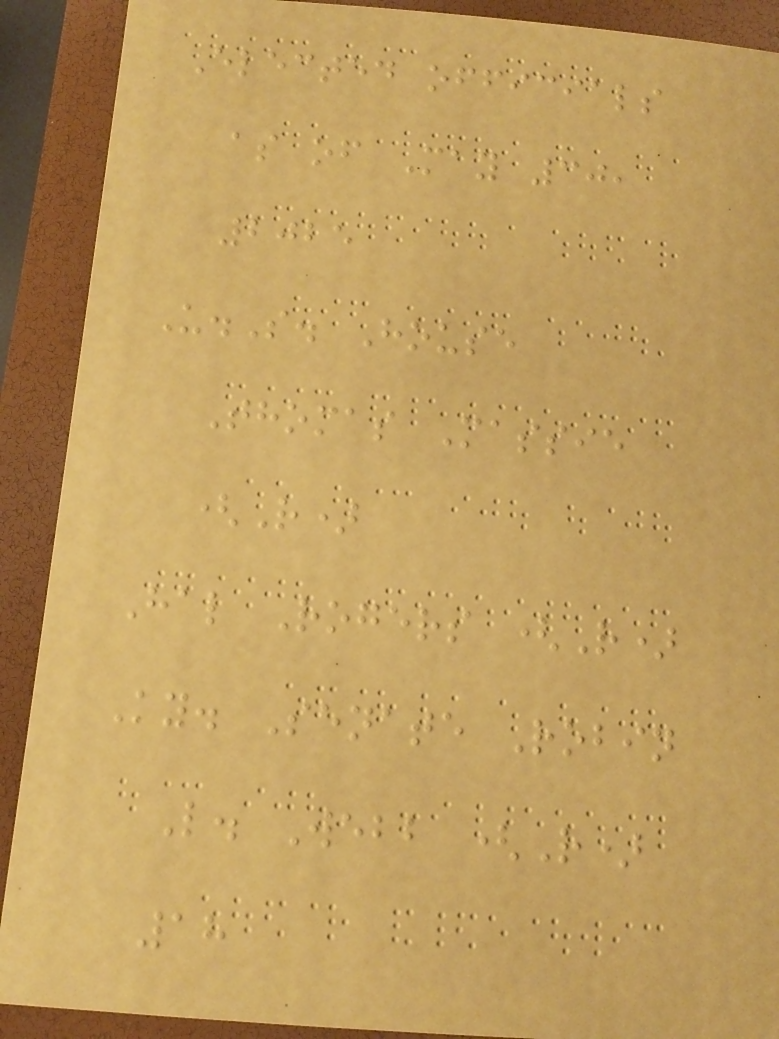Elected officials
as of May 30,
2025
U.S. House
Thomas Massie
(R)
Hal Rogers (R)
Ky. Senate Robin
L. Webb (R)
18
